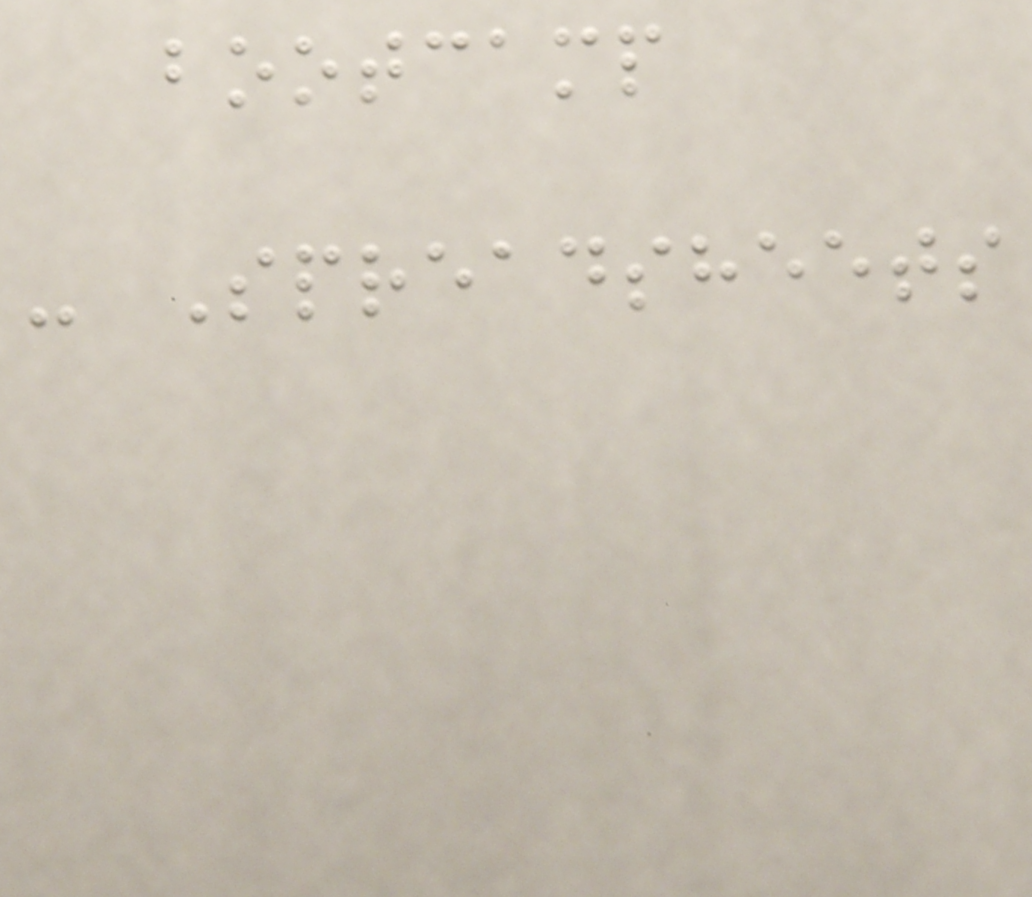bootcamp
- Spreadsheets
